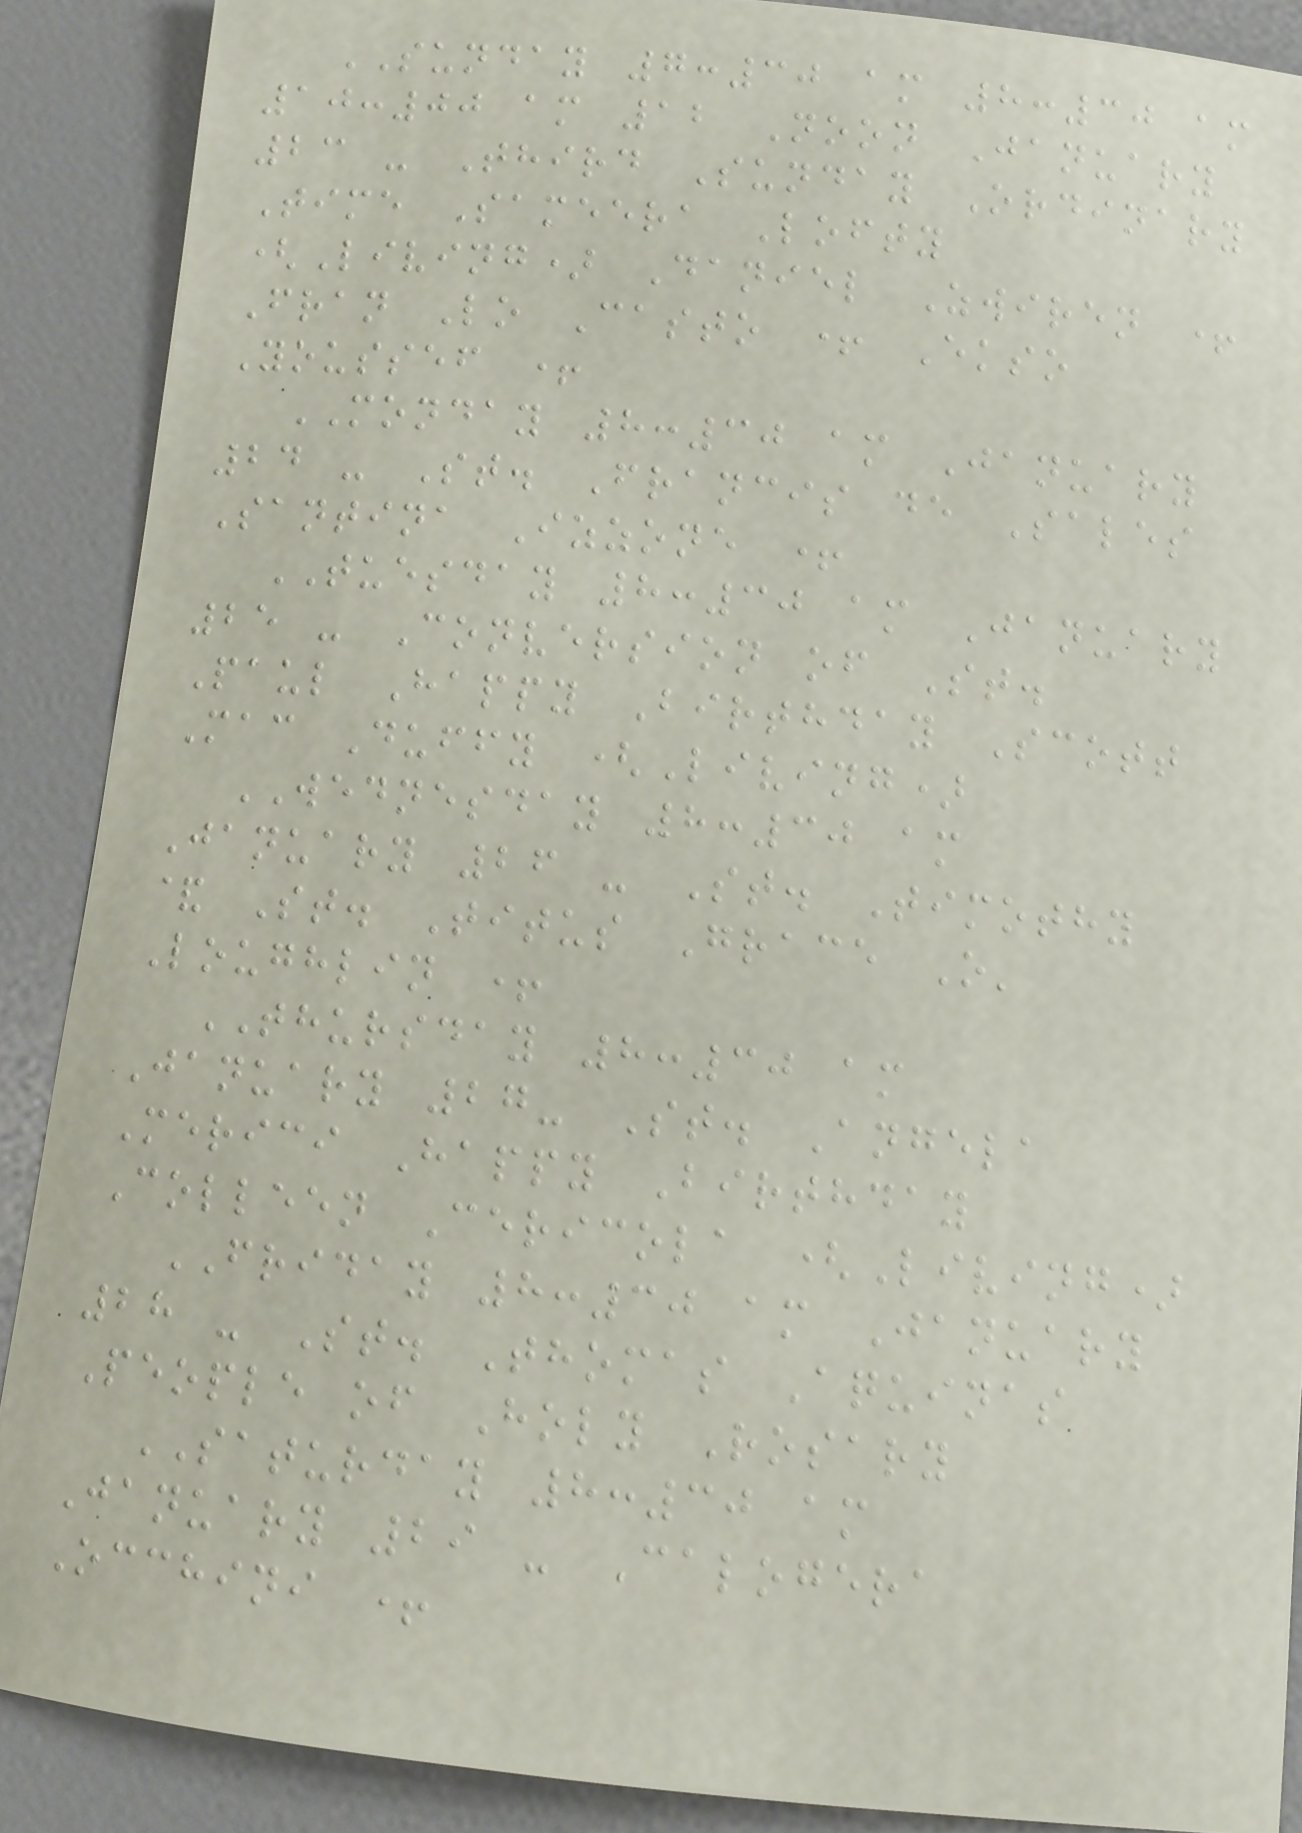SUNDAY 7:30 am 8:30 am
10:00 am 12 Noon January
23 - Third Sunday Ordinary
Time Sameera Lofty
(Living) Daniel Zwiren +
Fran Lo Casto + Ekso
Youssef +
MONDAY 8:30 am January
24 - St. Francis de Sales
Santina Izzone +
TUESDAY 8:30 am January
25 - Conversion of St.
Paul Happy Birthday Scott
Mac Duffy (Living)
WEDNESDAY 8:30 am
January 26 - St. Timothy
& St. Titus Grace O'
Loughlin +
THURSDAY 8:30 am
January 27- St. Angela
Merici Happy Birthday
Colleen Cericola (Living)
FRIDAY 8:30 am January
28 - St. Thomas Aquinas
People of Holy Rosary
SATURDAY 8:30 am
January 29 - Calogera
Occhini +
